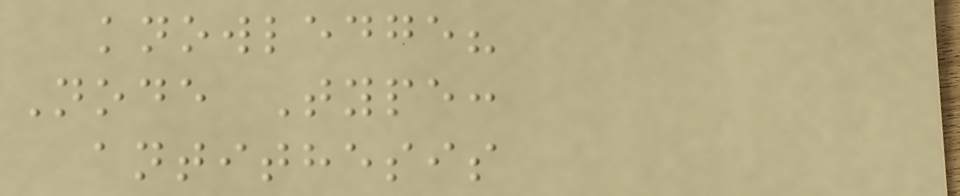knowledge?
Node Type:
antithesis
